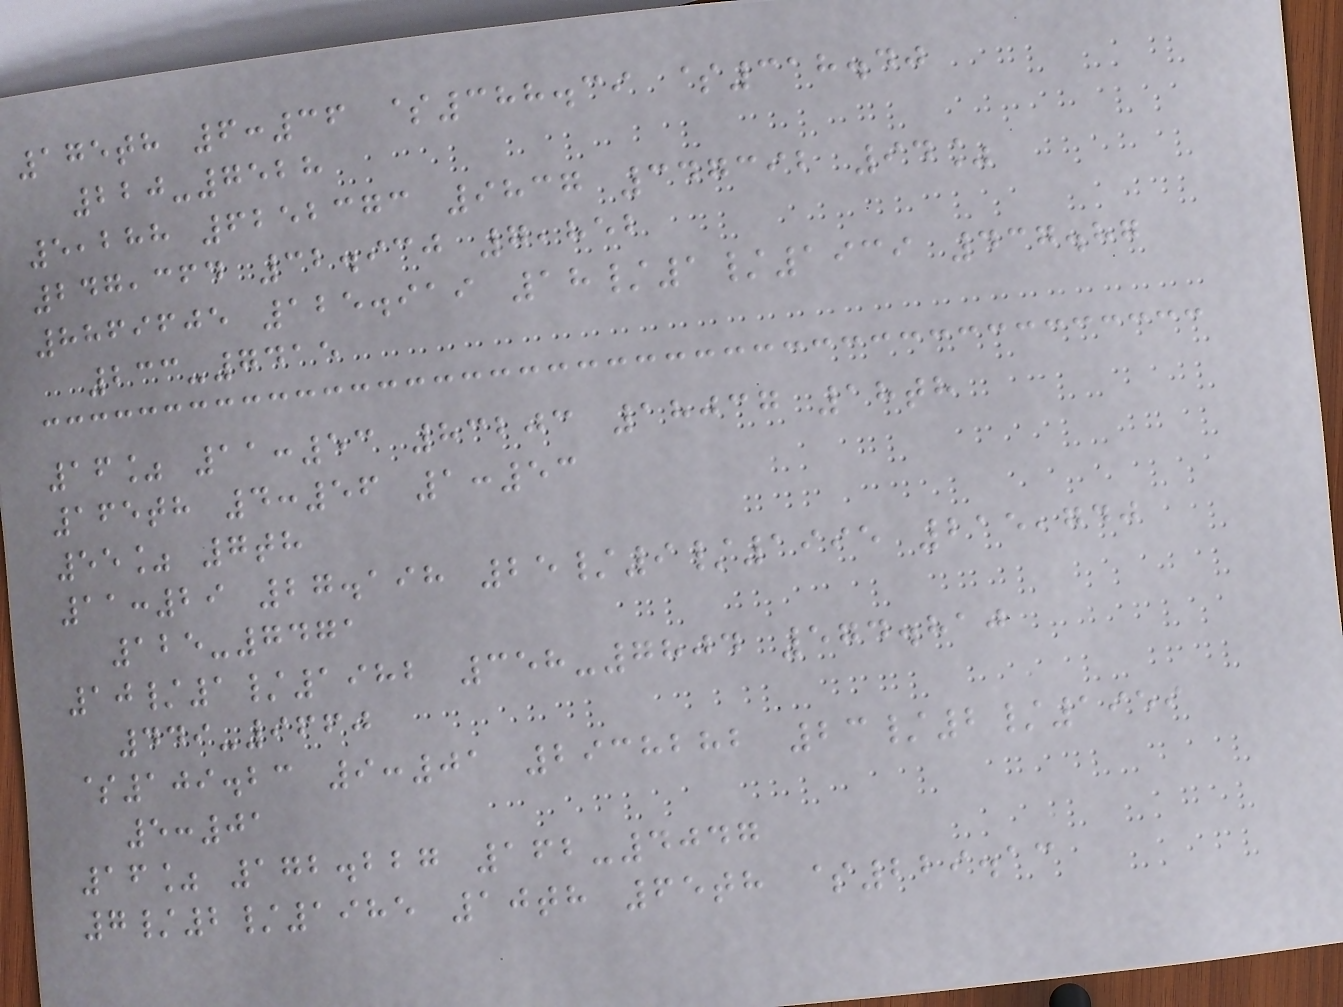175th 6:36 $388.39 $318.40
220-7528
5,288 6252373 9837 347392 94%
247,364 32.930 7,852
8869605 125.919 18/1/1939 437.87
233-7415
16% 11:53 83203 18037 18th
165th 4:56 1:53
55% 7th
11:29 27.198 25/9/1995 215,740
125-7471
10/1/1982 358-7804 574.810
449-9660
$109.23 9:01 2938282 23/2/1959
5:01
16% 172.227 162-4047
7/2/1985 10th 65th $229.13
